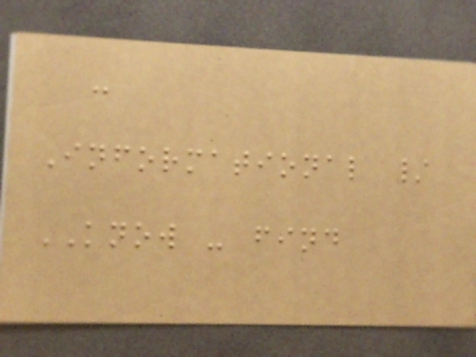-
Informational /
KNOW - find
